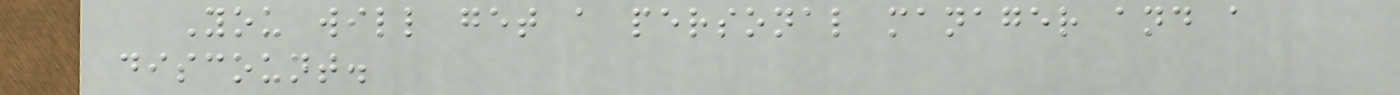You will get a personal manager and a
discount.
